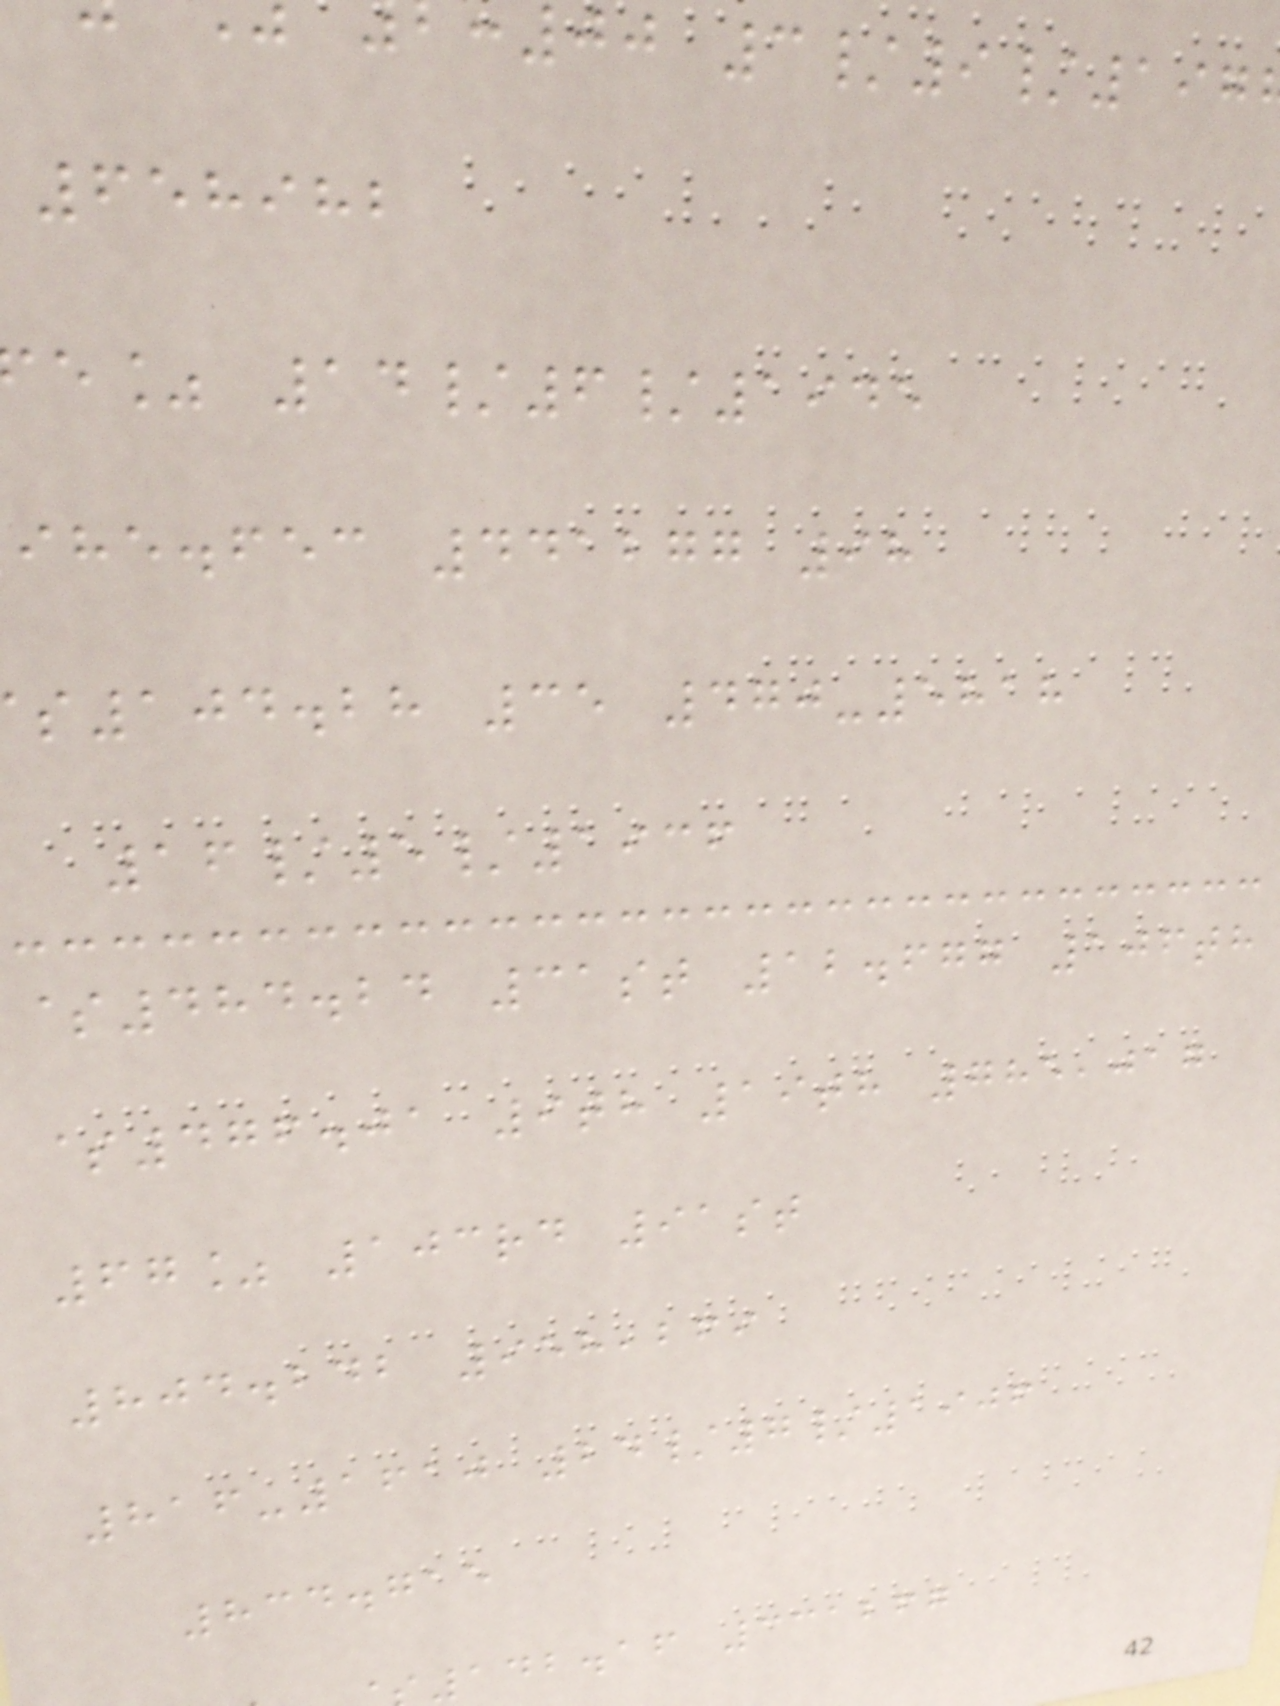00 3/9/197
658982
e% 14/6/1945
ihe.fec 441277 98
104.28 35 470-5818
16/5/1936
$484.24 31st 12.677 106th
$476.01 9th 19th 785,017
67% 103rd 91st
804.242 958,269
816-1610 24/7/1906
834.715
142.16 331267
